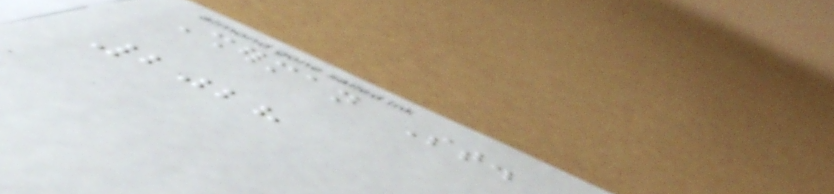Sherman St.
2028
